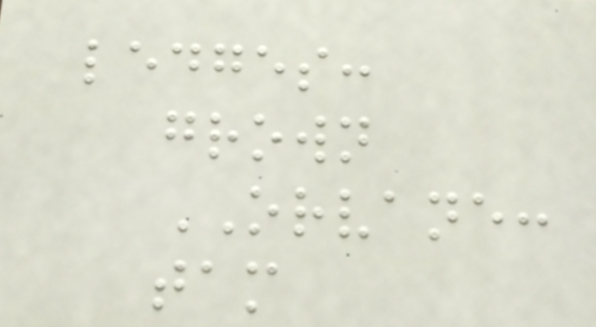ledges:
grown
ORVANE:
tam
